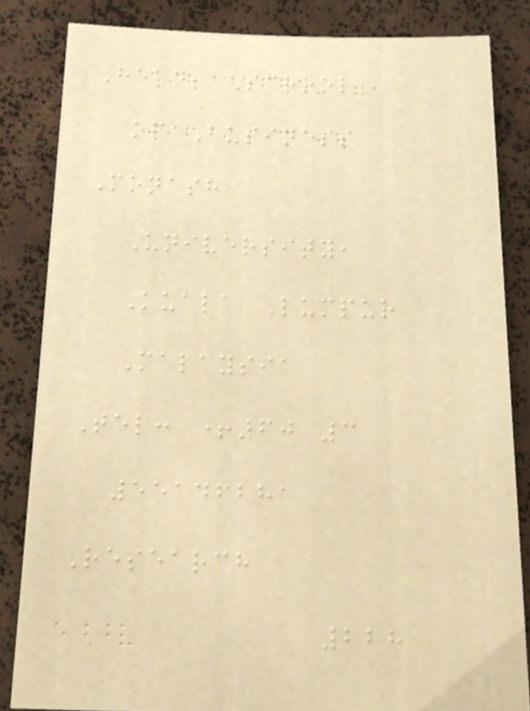Head, School
of Business
Monash
University,
Kuala Lumpur
Malaysia
Tel: +60 3
55146281
Research
228
